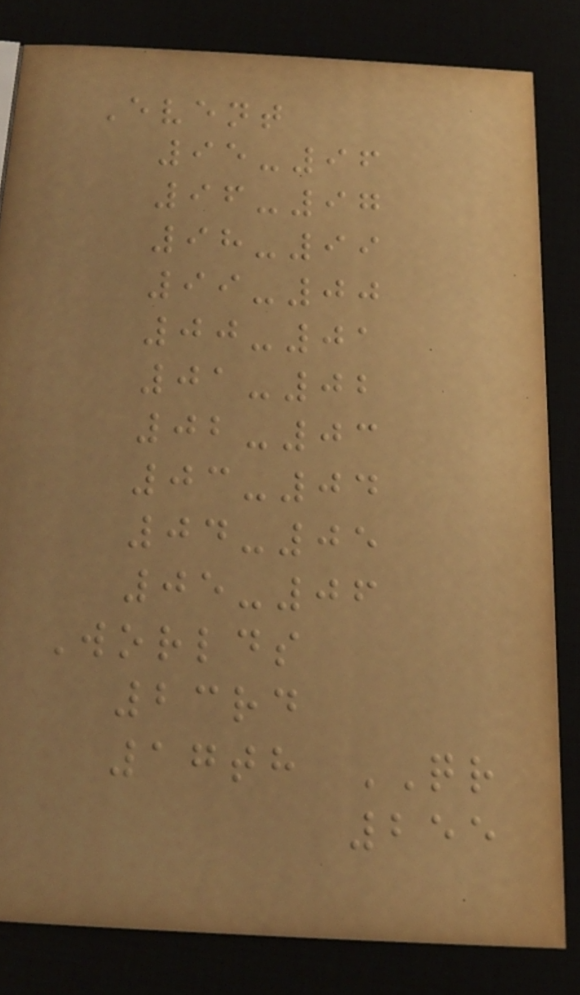Event
95-96
96-97
98-99
99-00
00-01
01-02
02-03
03-04
04-05
05-06
Worlds
23rd
17th QR
255
